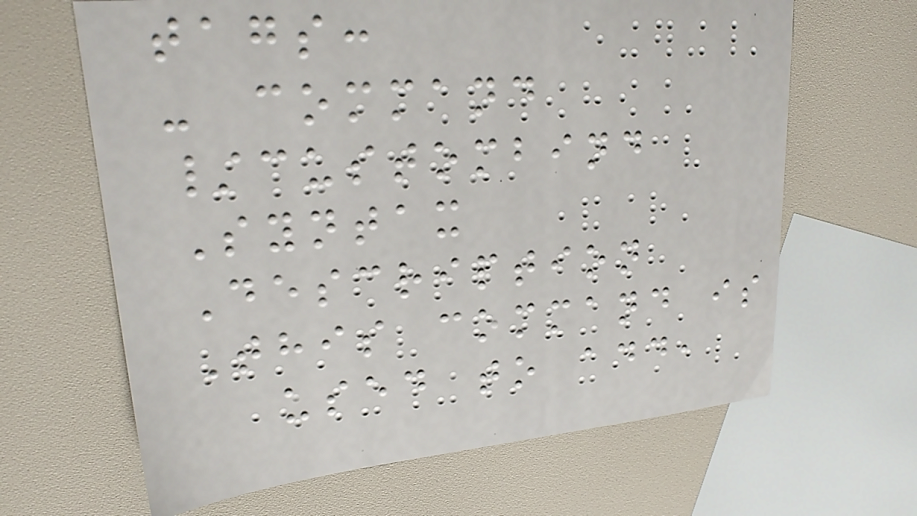tags:
- command
/custombind
Syntax
Description
This command is
used to add,
